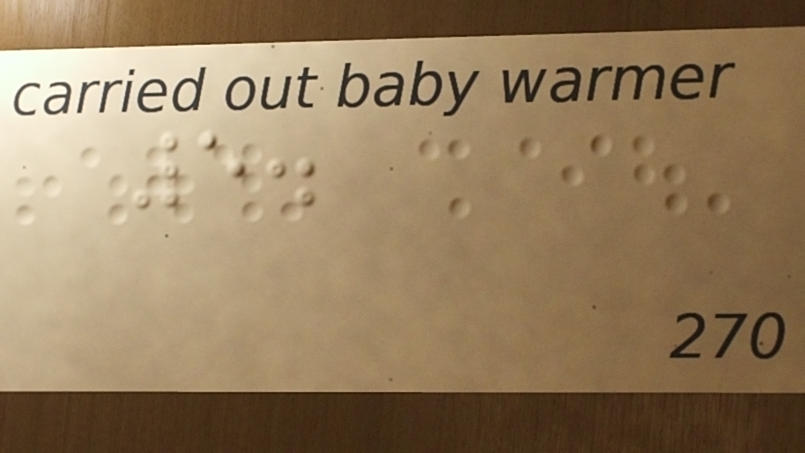5.
